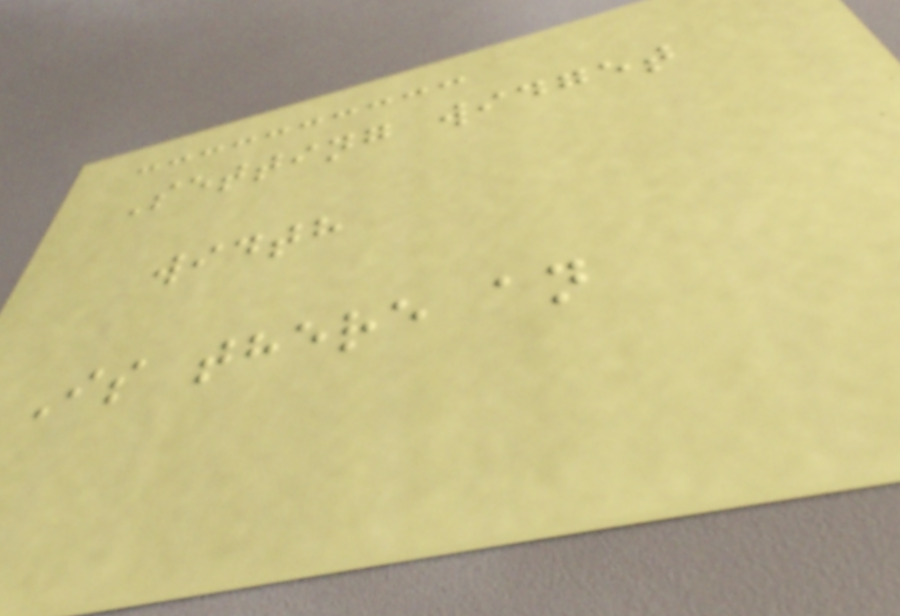Setting widget
width
Is there an
